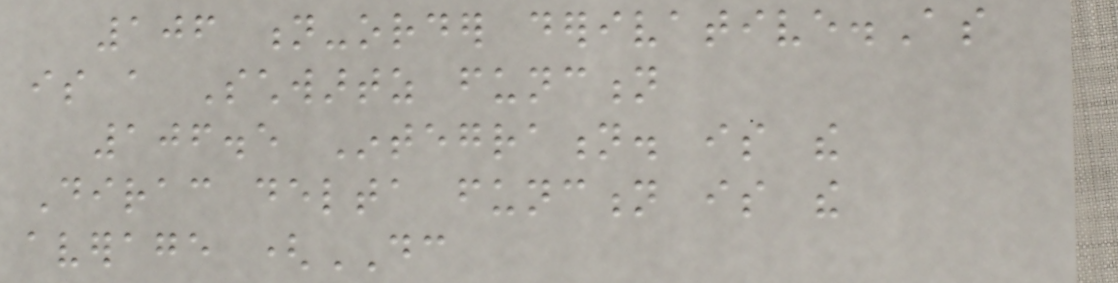106 n-order derivative.As
is a Schwartz function
106.5 Integration. is the
Dirac delta function is the
average (DC
